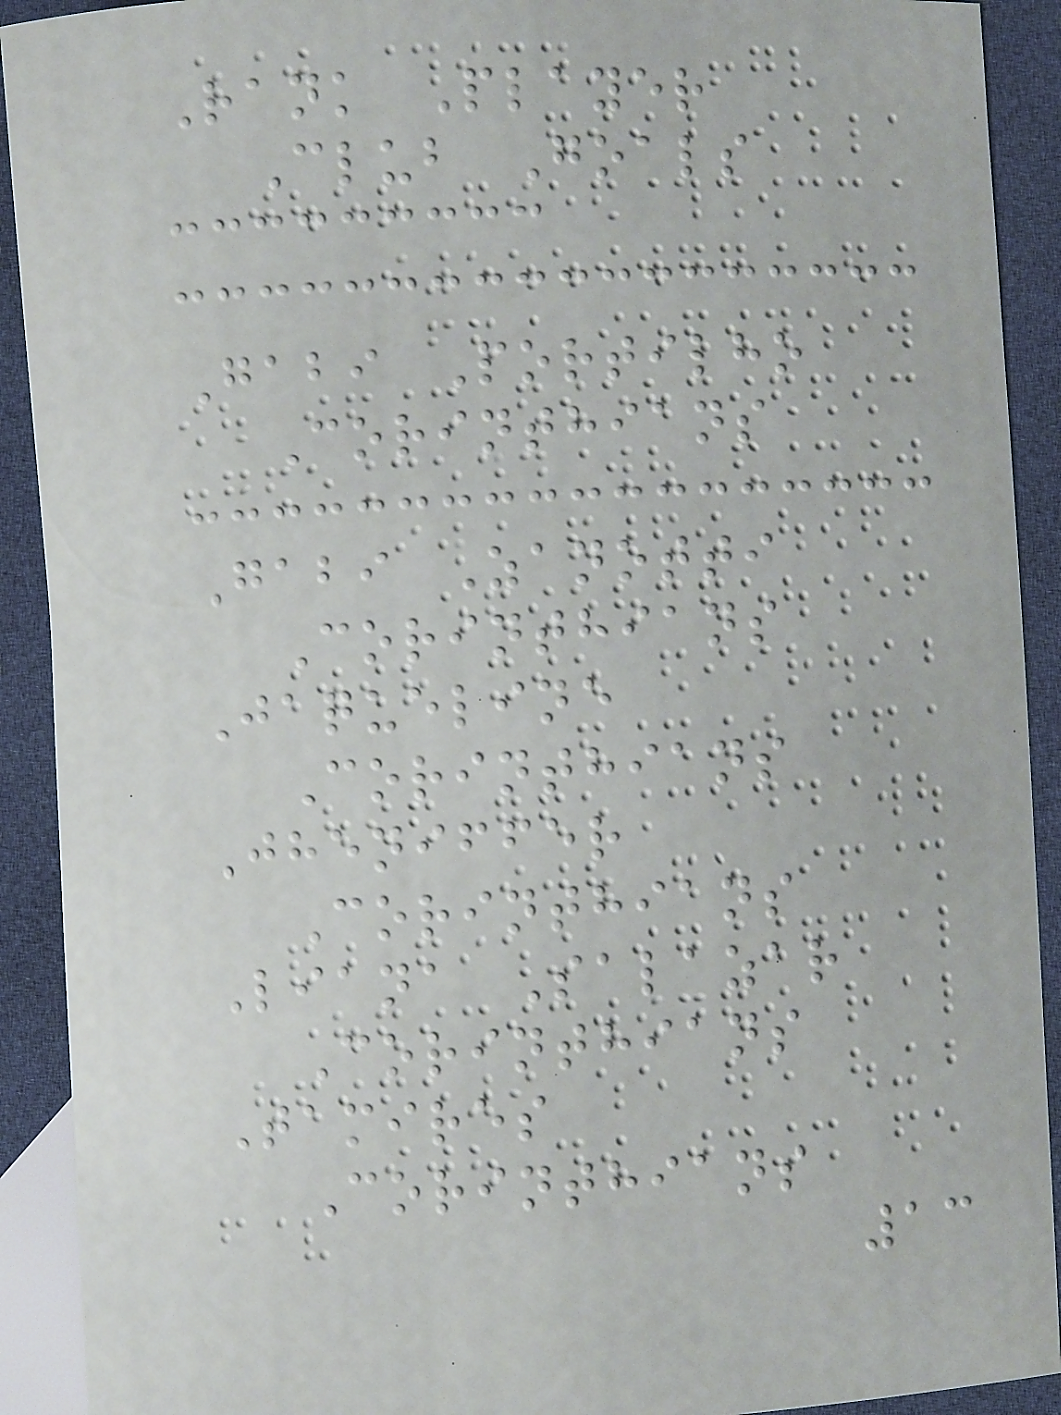Rank Player
Club Goals
Gabi Portilho
Corinthians
Gabi Zanotti
Corinthians
Jaqueline
Corinthians
Jheniffer
Corinthians
Liana Salazar
Corinthians
Tamires
Corinthians
13
